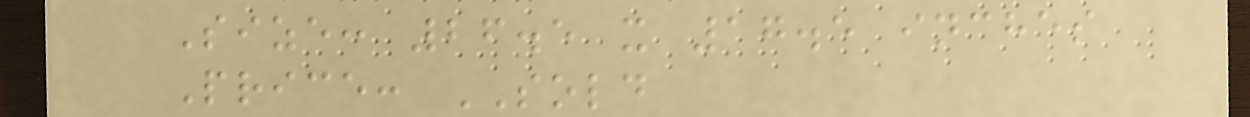Size: 26.5 x 17.5 inches
Price: SOLD
